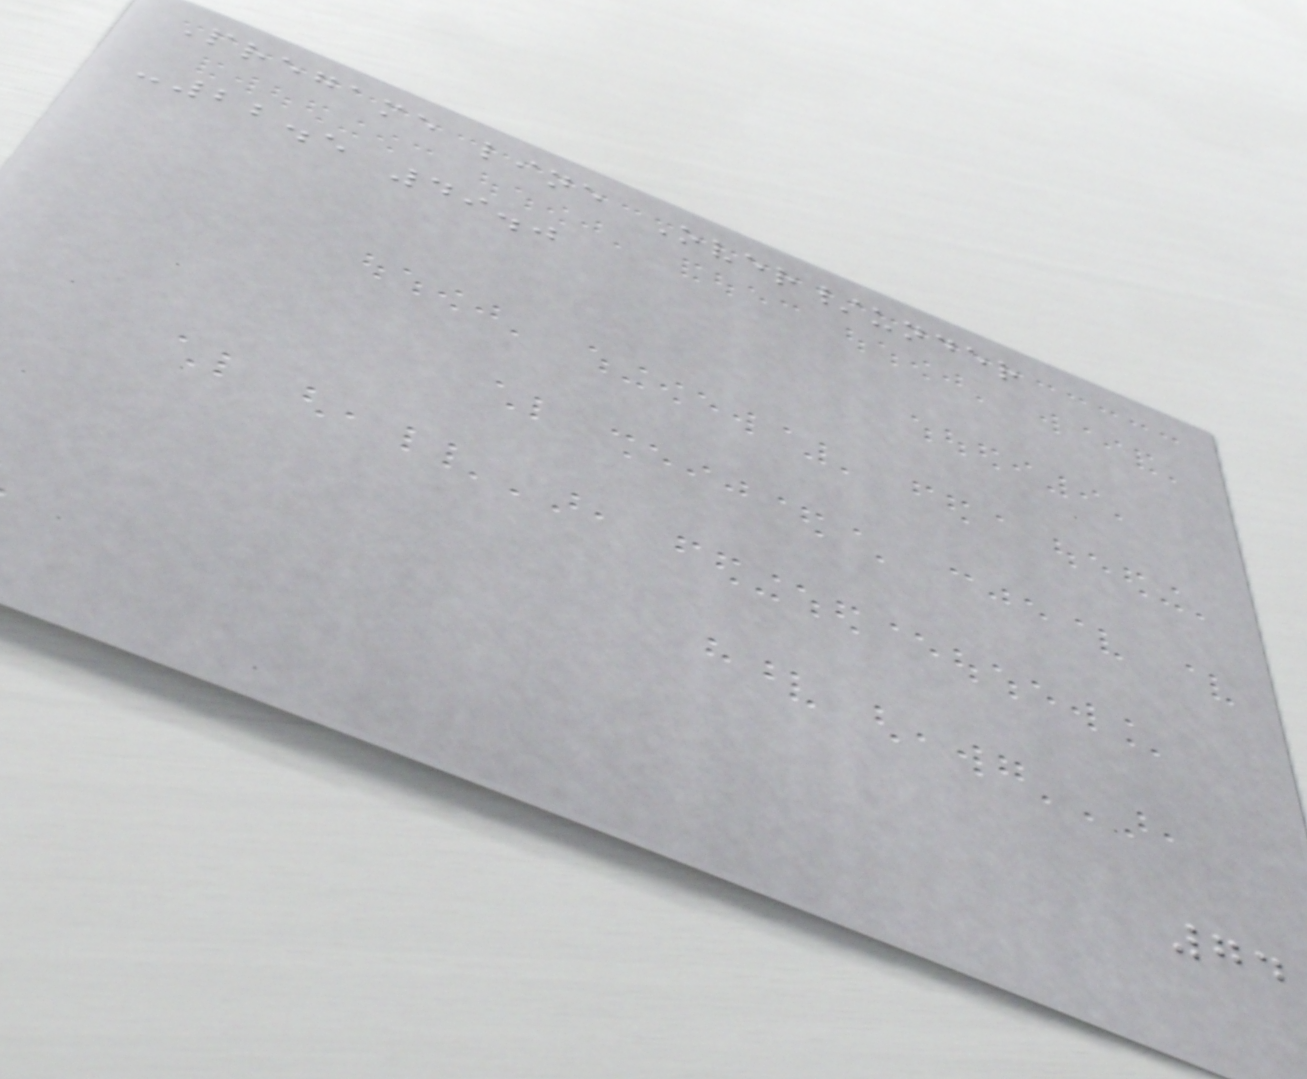Pregame line Over/under
-22.5 49.0
74
